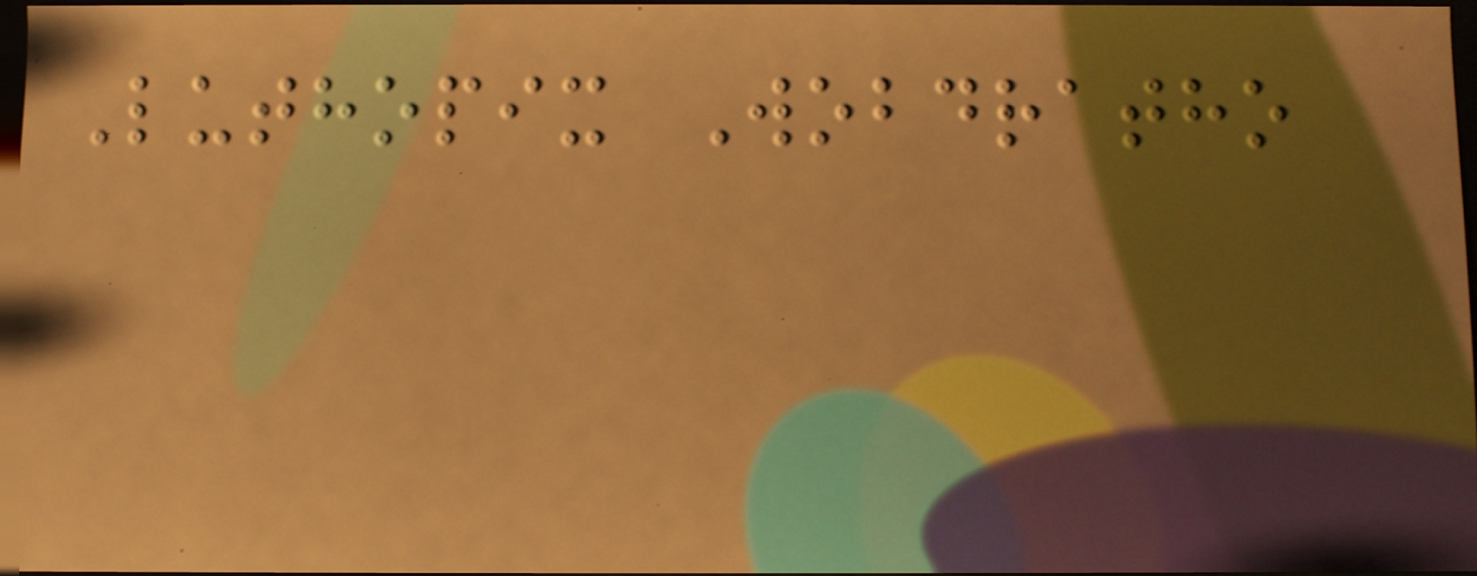Luthopix Wobdratho
